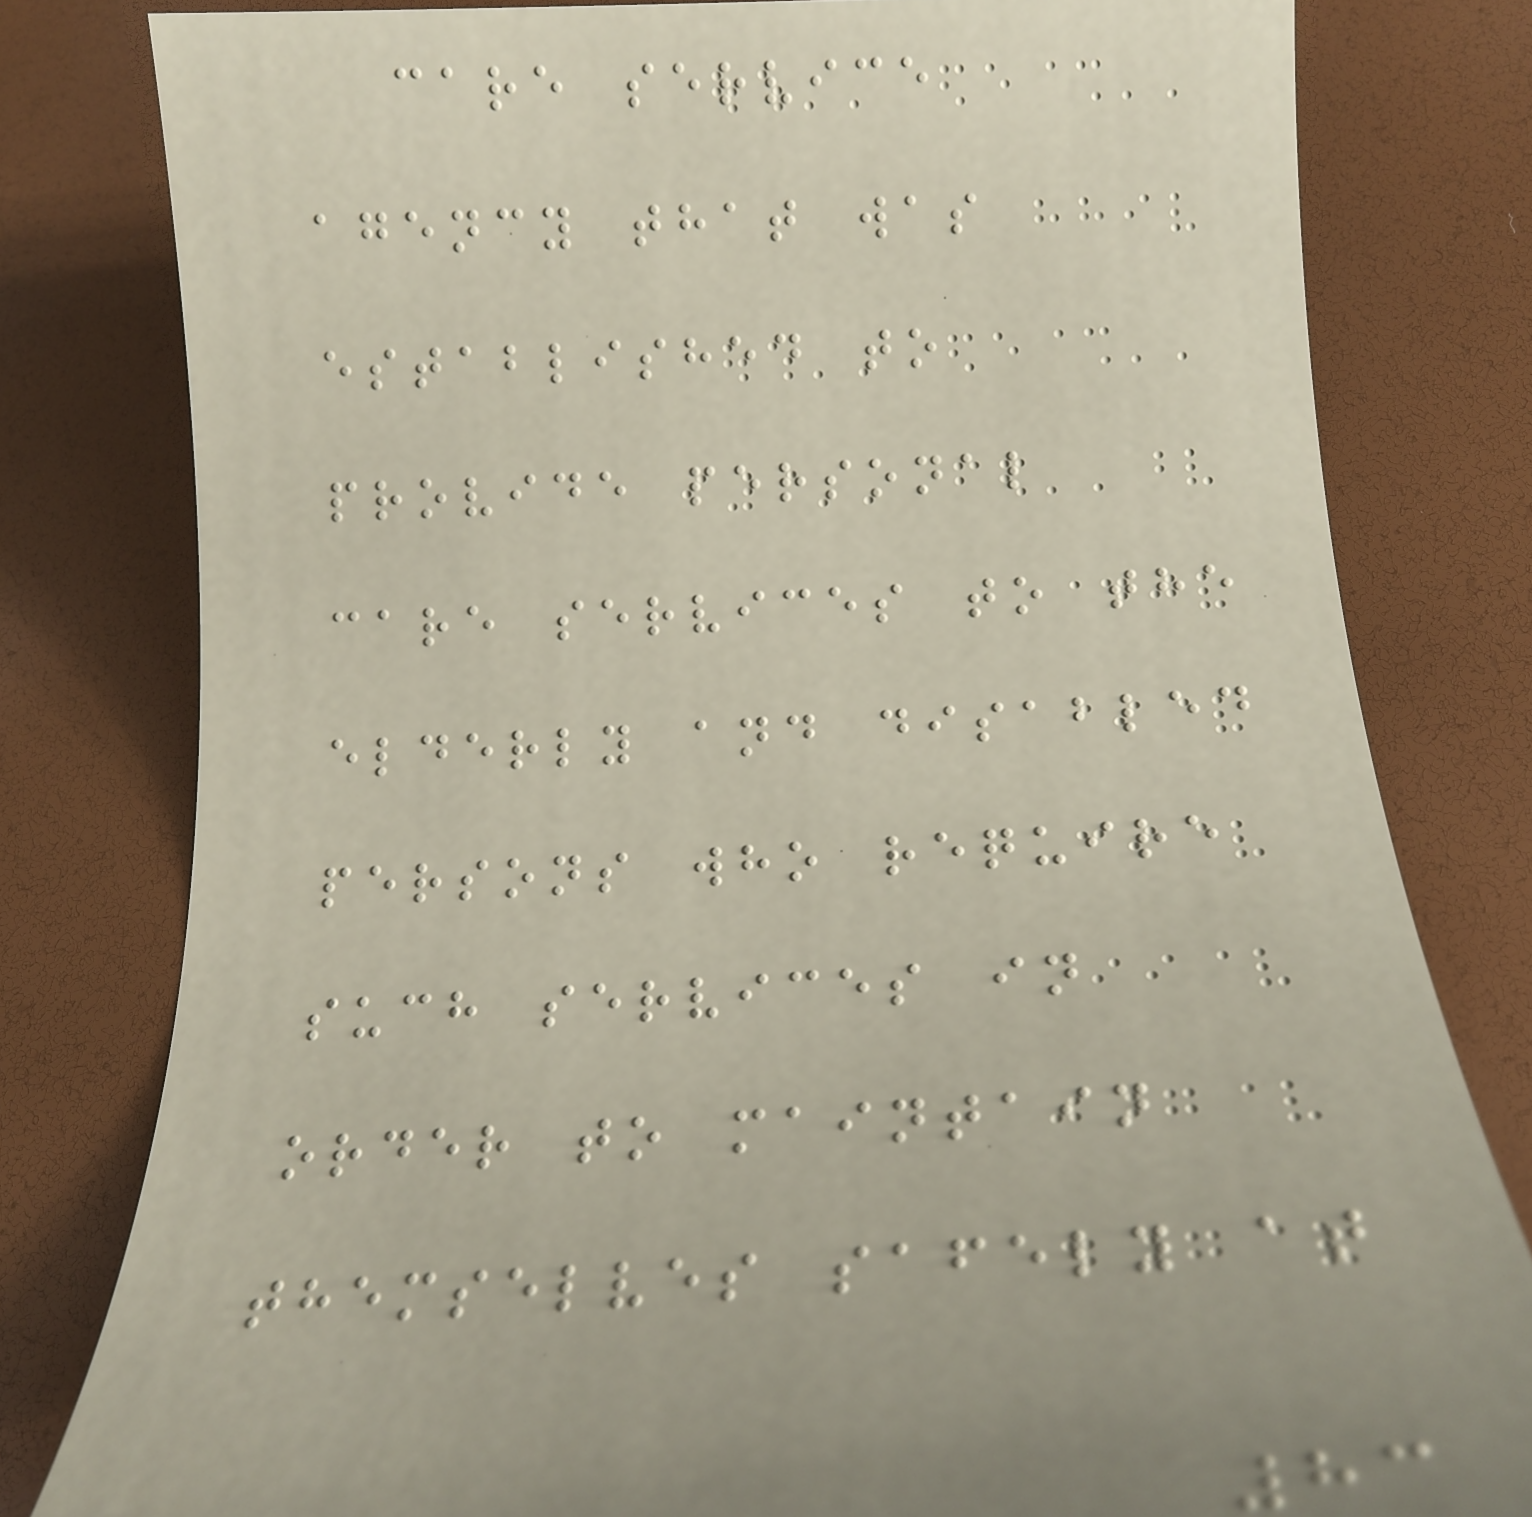care service
agency that was
established to
provide personal
care services to the
elderly and disabled
persons who require
such services in
order to maintain
themselves safely at
83
